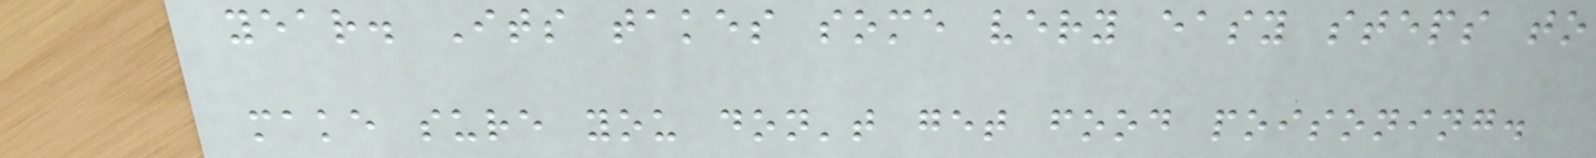year. Its takes some very easy steps to
make sure you don't get food poisoning.
